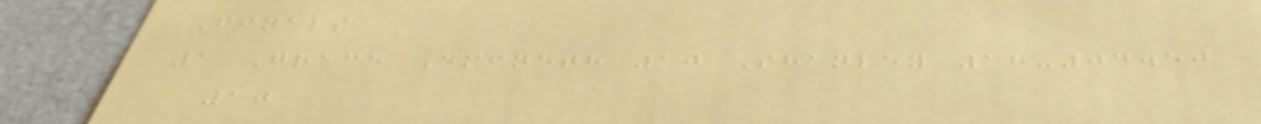Finals
1 Grace Emineth 10 Shanley 18-04.50
10
